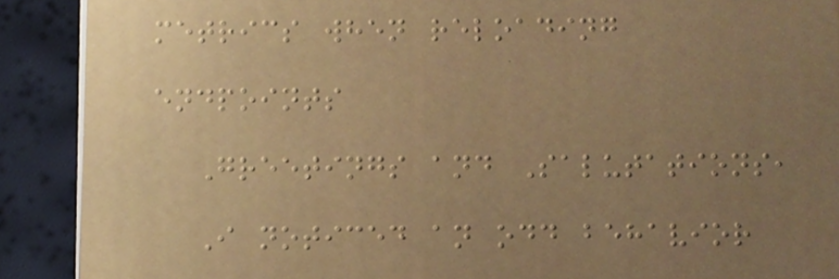metrics when reloading
endpoints
Greetings and Salutations,
I noticed an odd behavior
